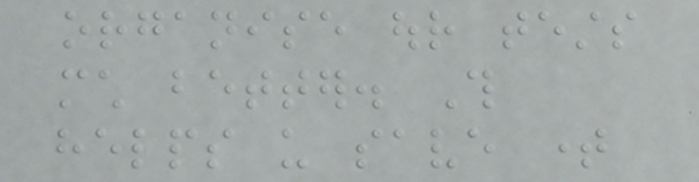organise our tests
much better. This
helps us save time
